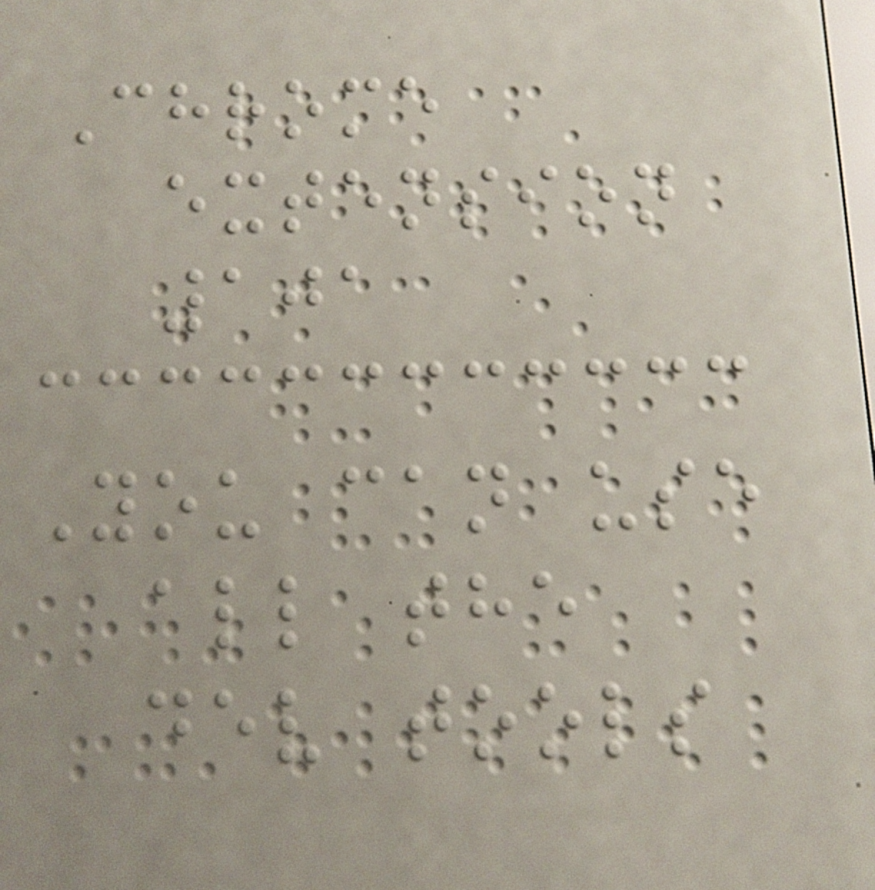Chrome
extension
101
You can use
all the
dev tools
